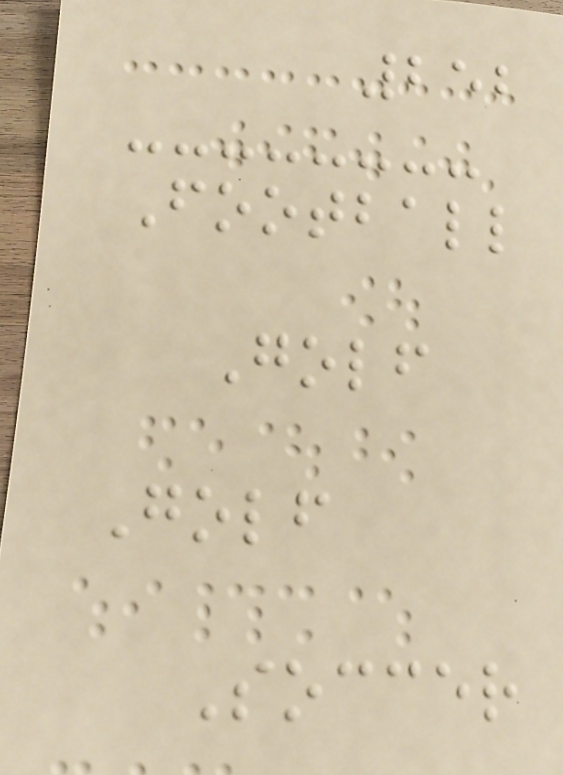252
Football
Golf
Golf
Soccer
